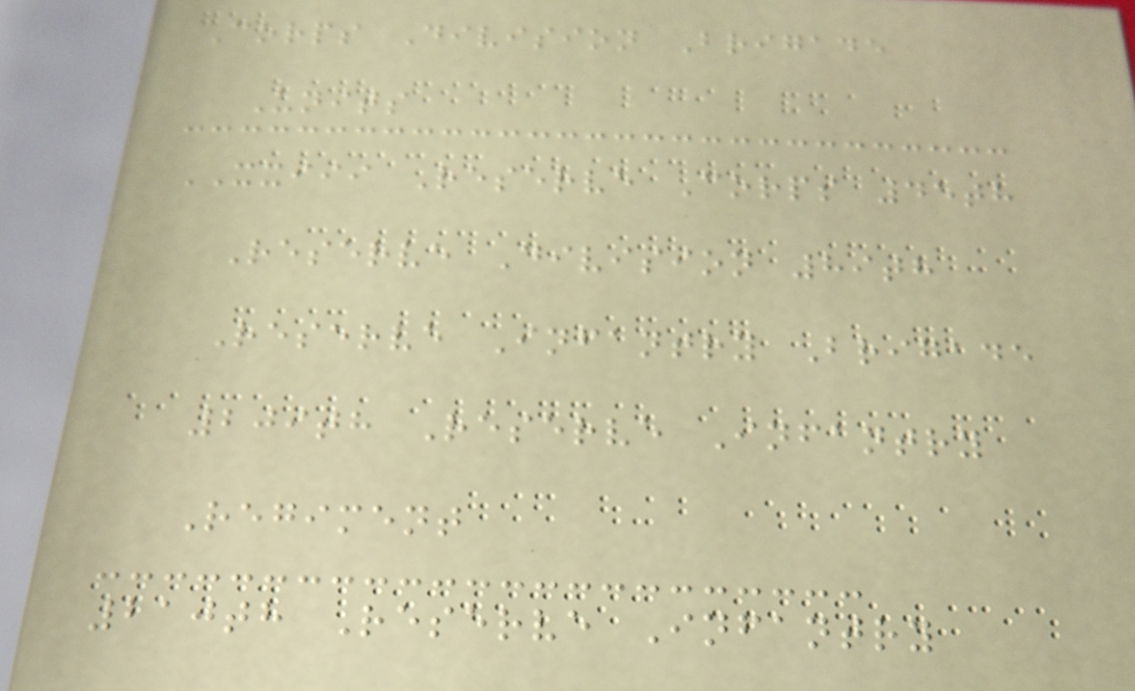Corps Division Brigade
Units
XXIII Reserve Corps 45th
Reserve Division 89th
Reserve Infantry Brigade
209th Reserve Infantry
Regiment
210th Reserve Infantry
